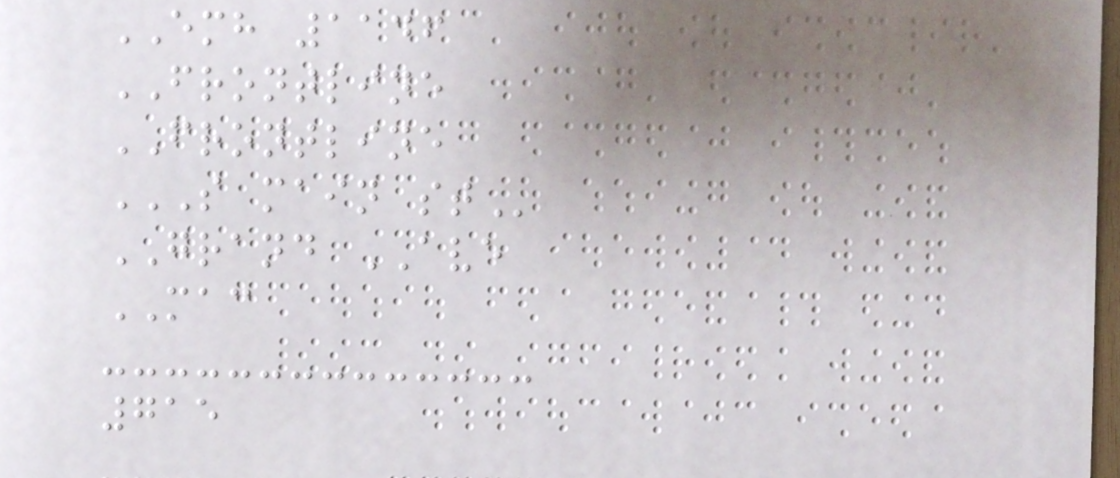EMH 1146
FRONTLINE
FRONTLINE
S MAIN ST
GRAND AVE
MAC
715
